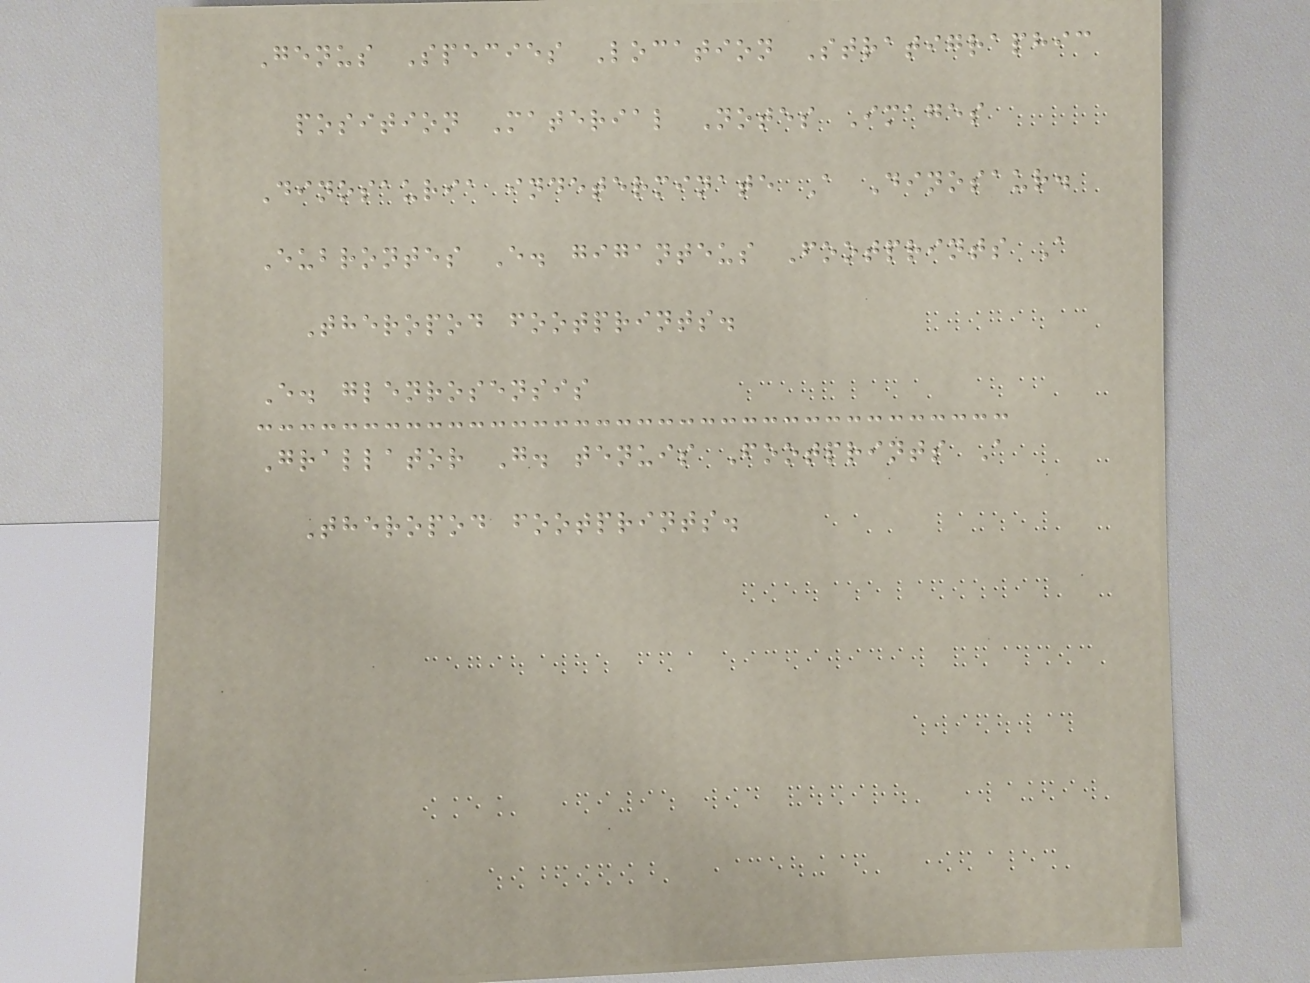Genus Species Location Stratigraphic
position Material Notes Images
Dinosauria indeterminate A Dinosaur.
Eubrontes E. giganteus Footprints A
Theropod footprints.
E. glenrosensis
Grallator G. tenuis Footprints A
Theropod footprints.
